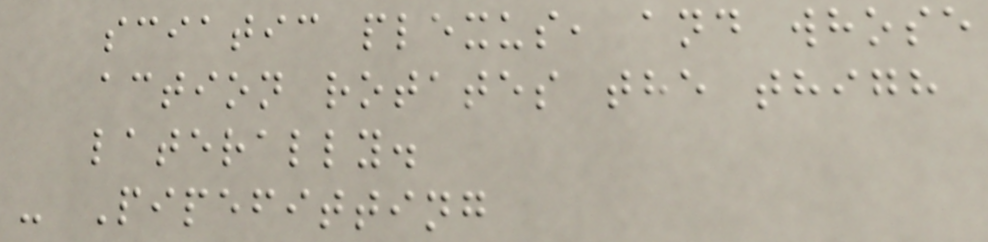sciatic plexus, and whose
action rotates the thigh
laterally.
- Pipefitting
